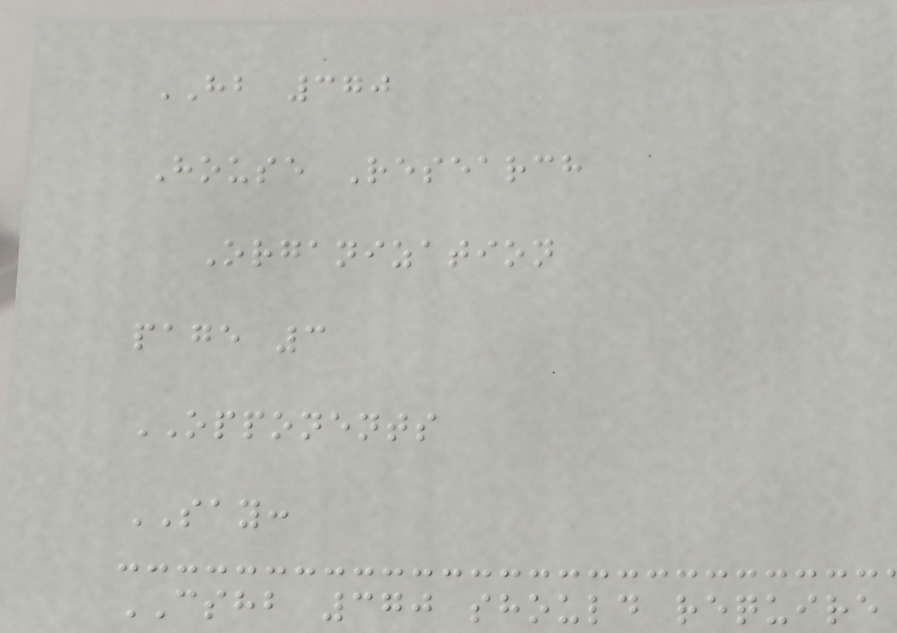HB 370
House Research
Organization
page 3
OPPONENTS
SAY:
CSHB 370 should require
